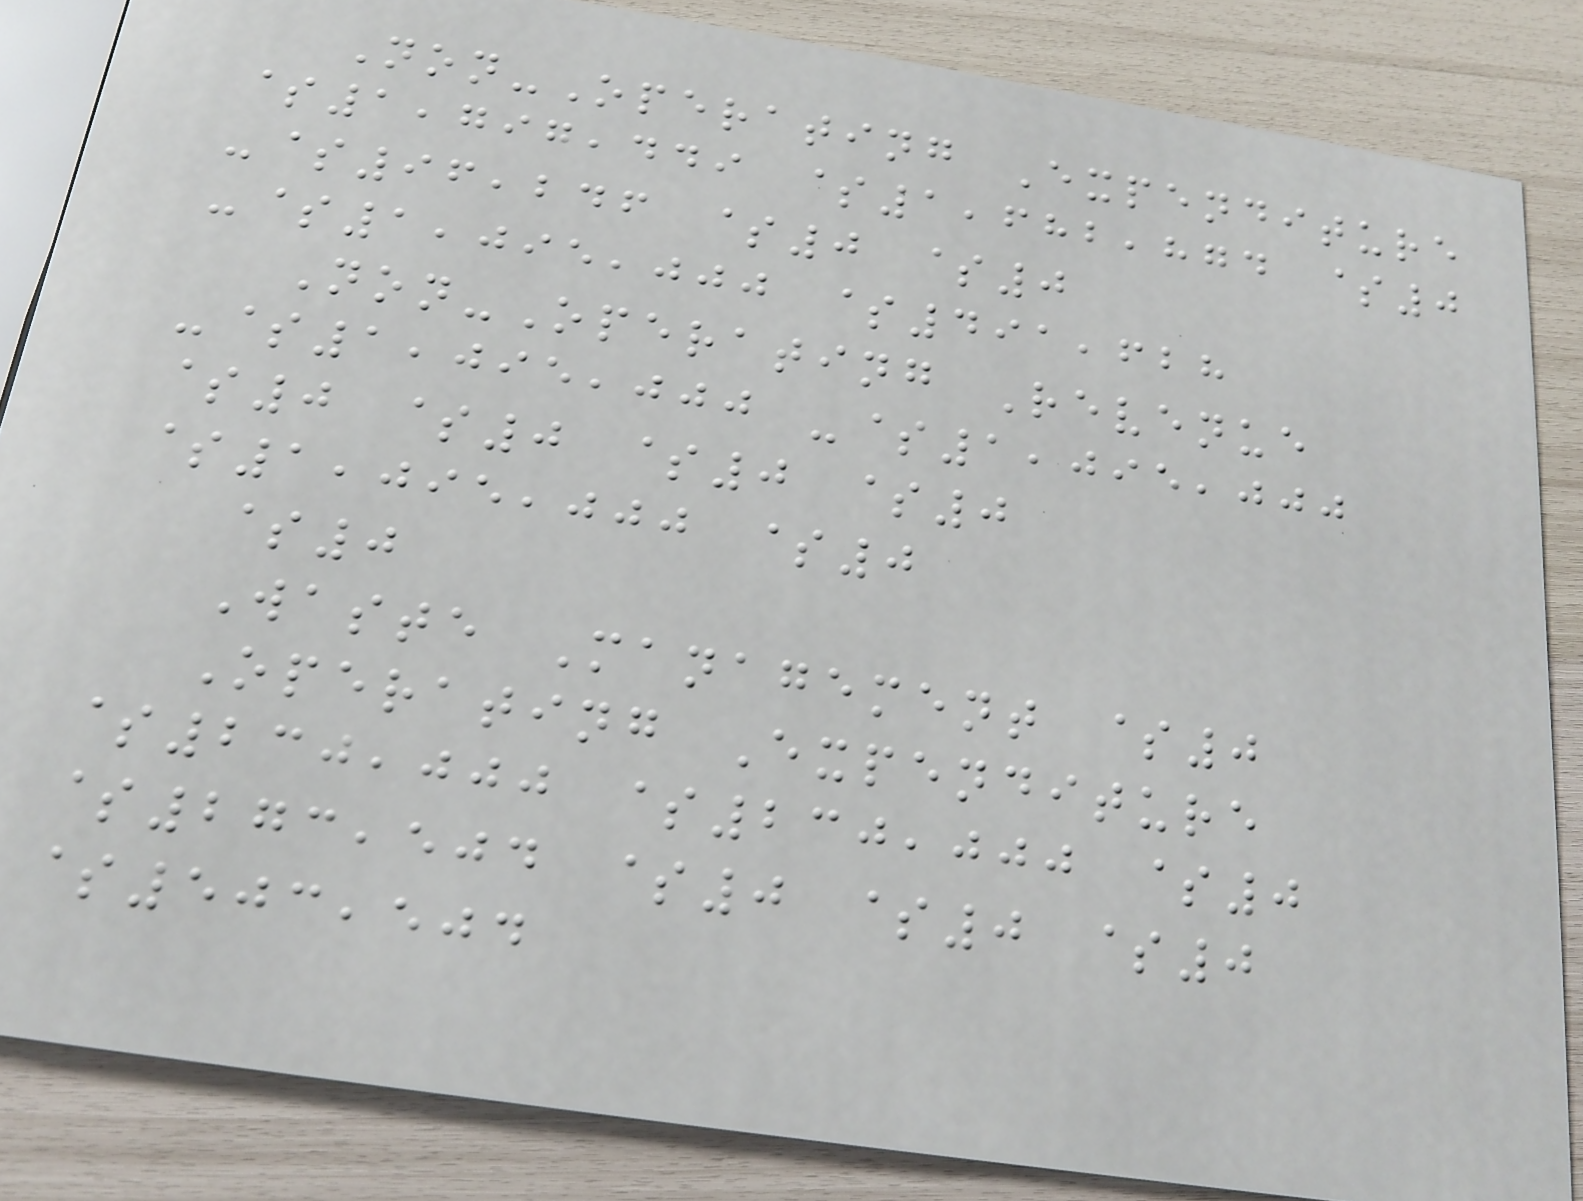Non-Operating Expenditure
$1,797,449 $1,682,874 $0
-$96,246 $0 $0
-$1,095,000 $491,628
Non-Operating Revenue
-$1,095,000 -$1,095,000
$0 $0 $0 $0
$1,095,000 $0
$0
Waste Management $0
Operating Expenditure
$230,000 $230,000 $0
$273,504 $0 $0 $0
$503,504
